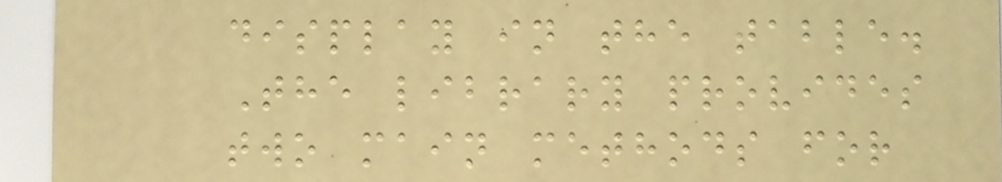display in the table.
The library provides
two main methods for
